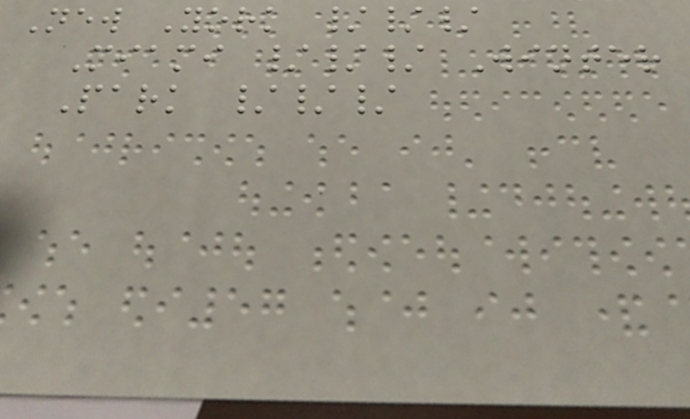New York ///
Miami /// Winter
Park ///
